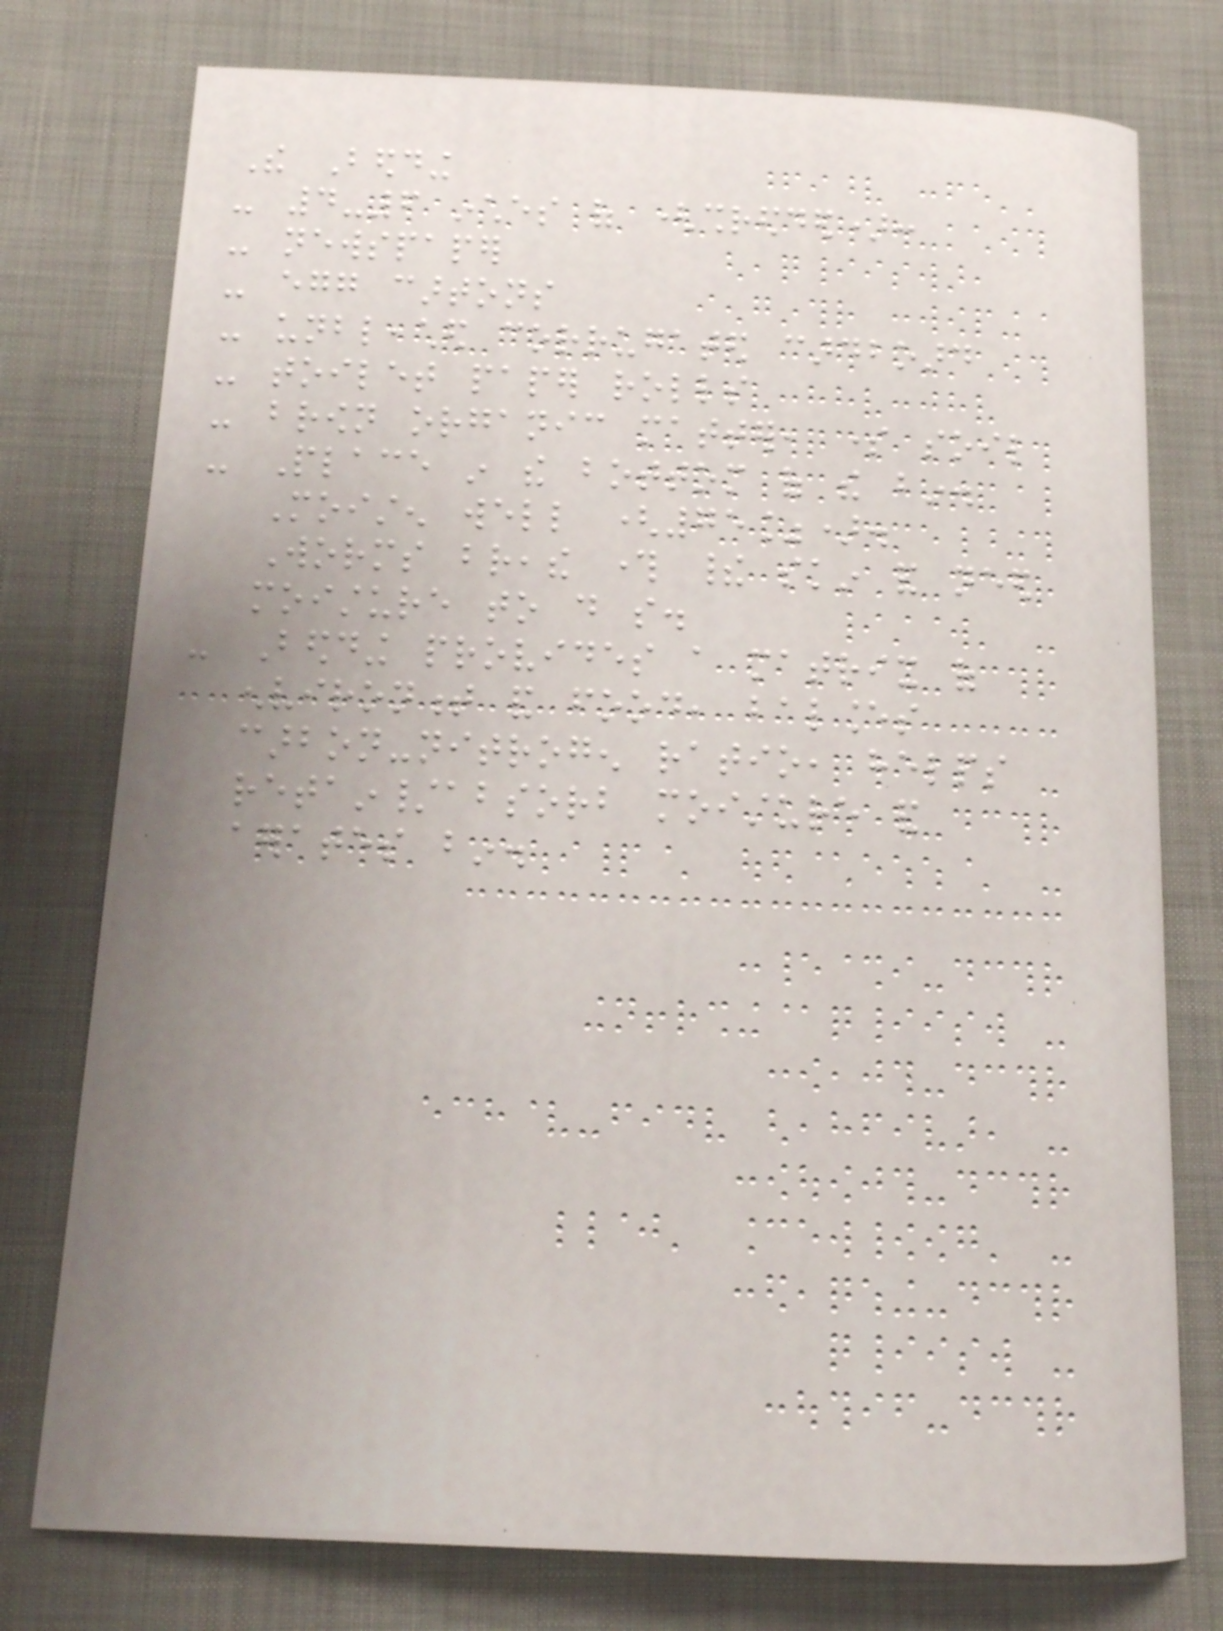The Bedding
- 4-6 inches of (shredded):
- newspaper
- egg cartons
- unbleached corrugated cardboard
- toilet paper rolls
- brown organic matter, some soil
- Place in the bottom of the bin.
Moisten well (75%).
Worms breathe through their skin and need
moisture to do so.
- Bedding provides a matrix of
environment and food, balances
carbon-nitrogen ratio, helps
retain/absorb moisture and
aerates bin.
